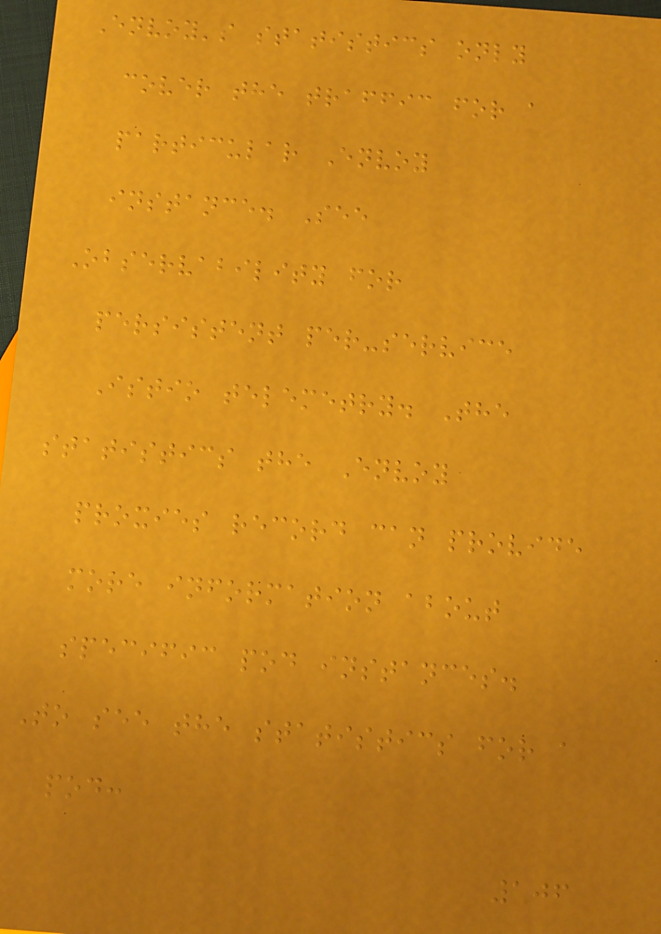Envoy's statistics only
cover the traffic for a
particular Envoy
instance. See
Observability for
persistent per-service
Istio telemetry. The
statistics the Envoy
proxies record can provide
more information about
specific pod instances.
To see the statistics for a
pod:
106
